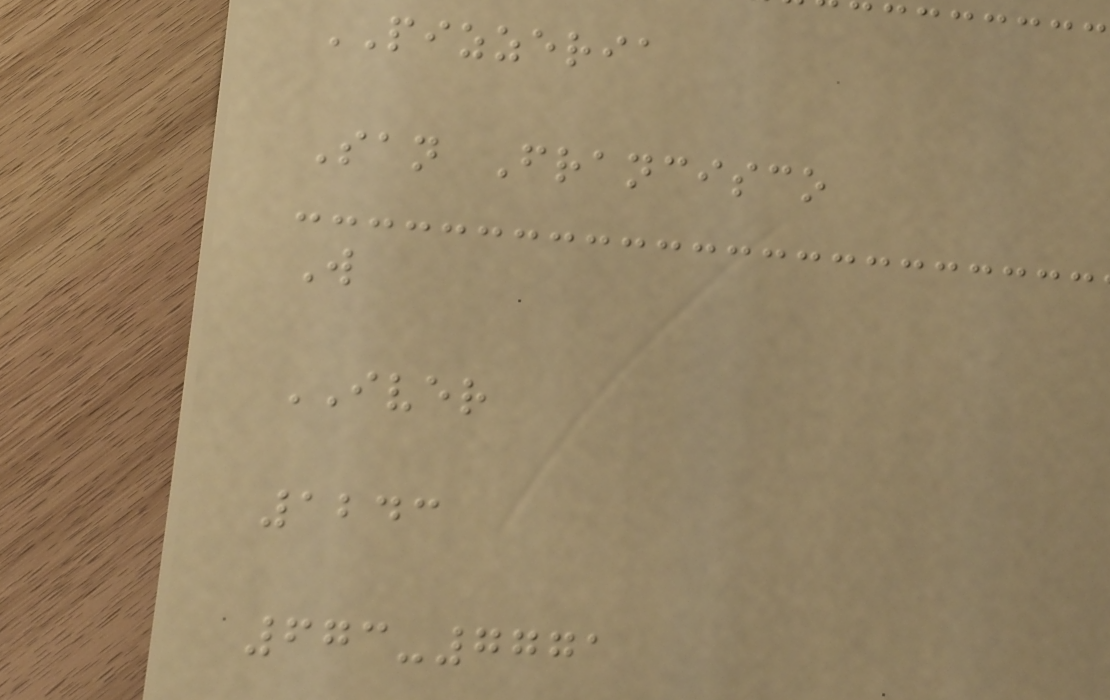PIZZERIA
San Francisco
W
IVER
1243
673-7771
